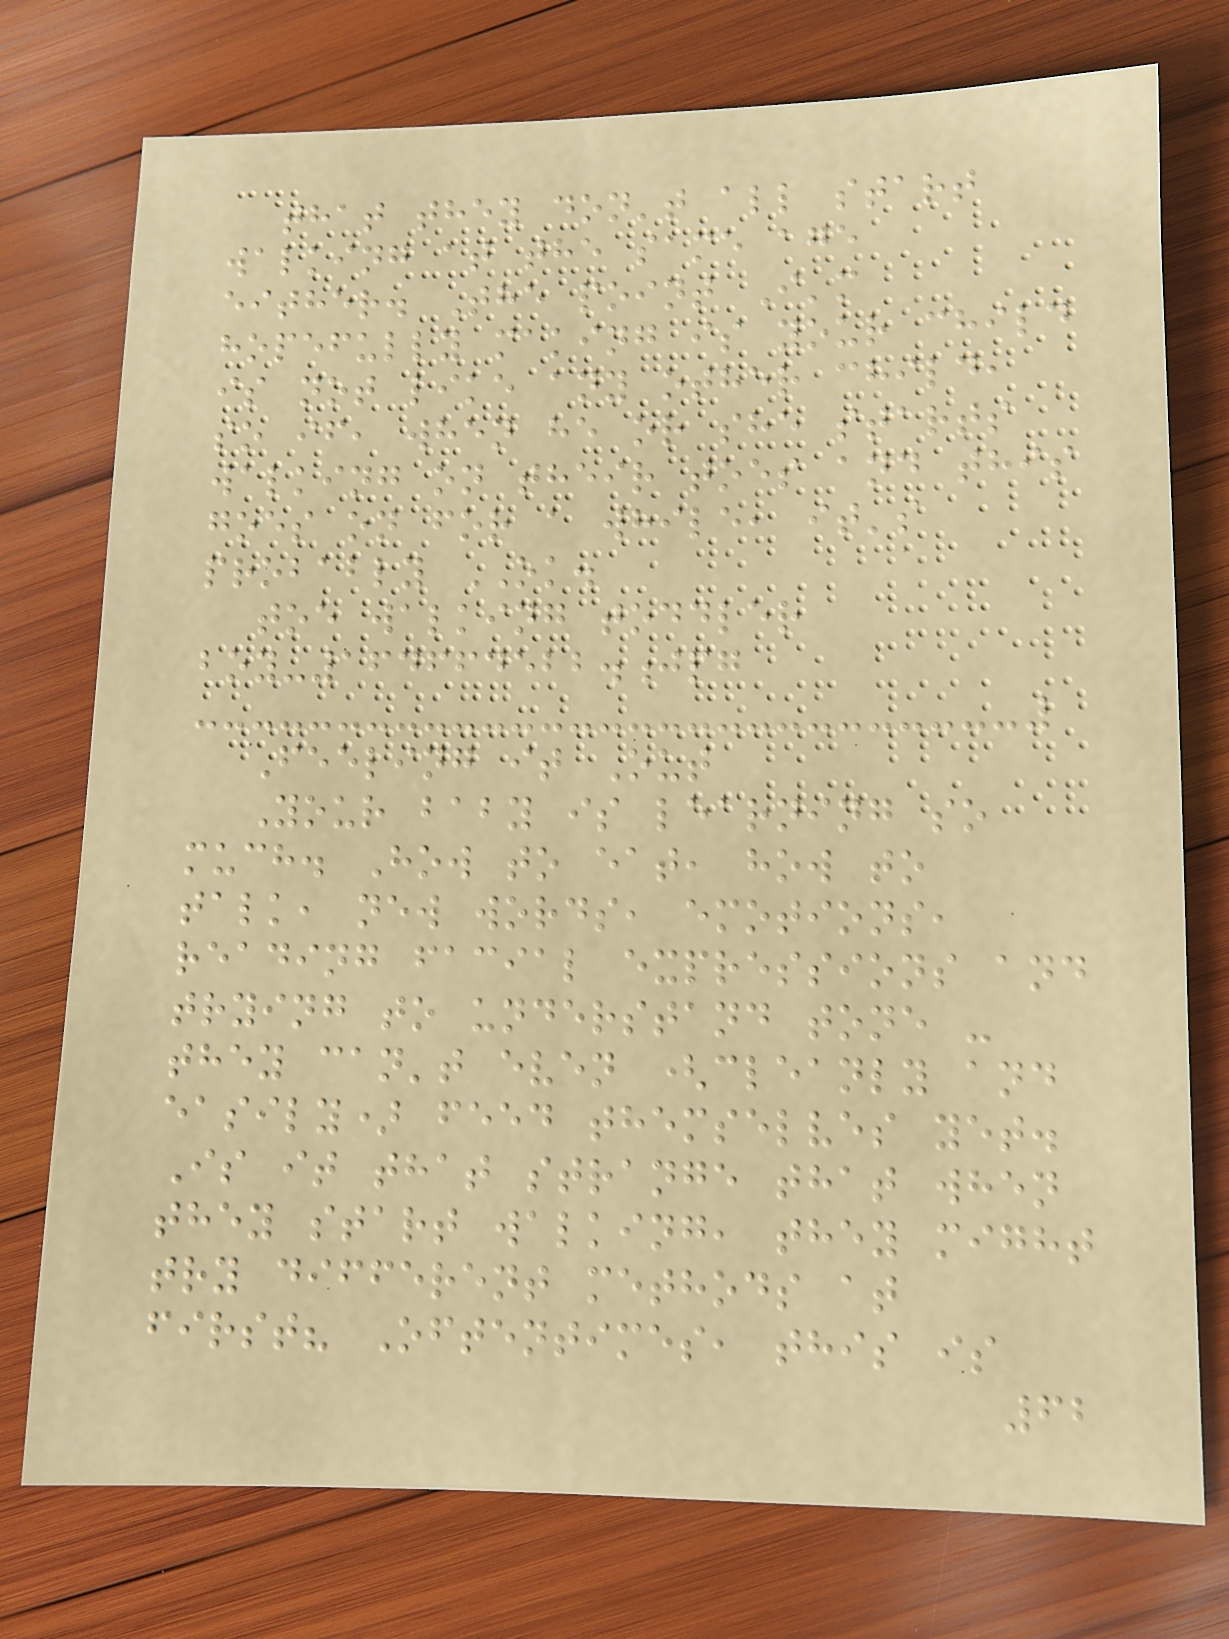that they don't all start
walking at the same age
either. The point I'm
hopefully making is your child
is not like any other child,
so if, when he or she starts
walking on their toes and this
goes on for a while, it's
probably OK.
toe walking toddler
boy-164664522.jpg
Feeling it Out
Your baby is learning so
much. How to eat, how to
talk, new words, emotions,
reading facial expressions and
trying to understand tone -
they can't even (cleanly and
easily) feed themselves yet.
Is it that strange that when
they start walking, they might
try different methods at
first? Oftentimes, this is
62
